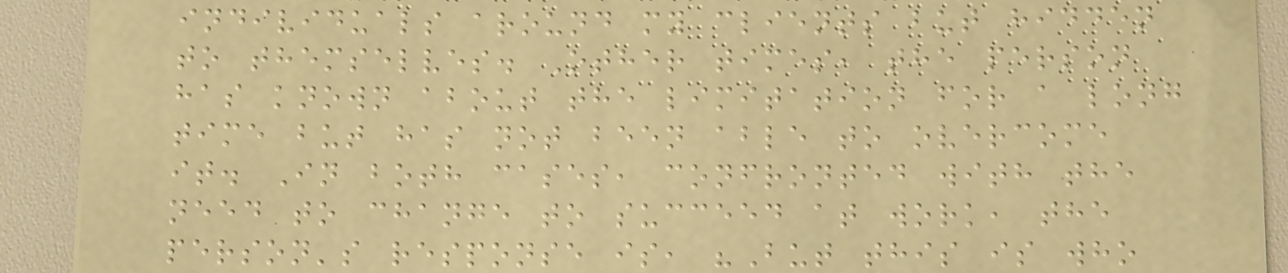individuals around my clients but hidden
to themselves. Other times, the person
has known about the limitation for a long
time but has not been able to overcome
it. In both cases, confronted with the
need to change to succeed at work, the
person's response is, "But this is who
